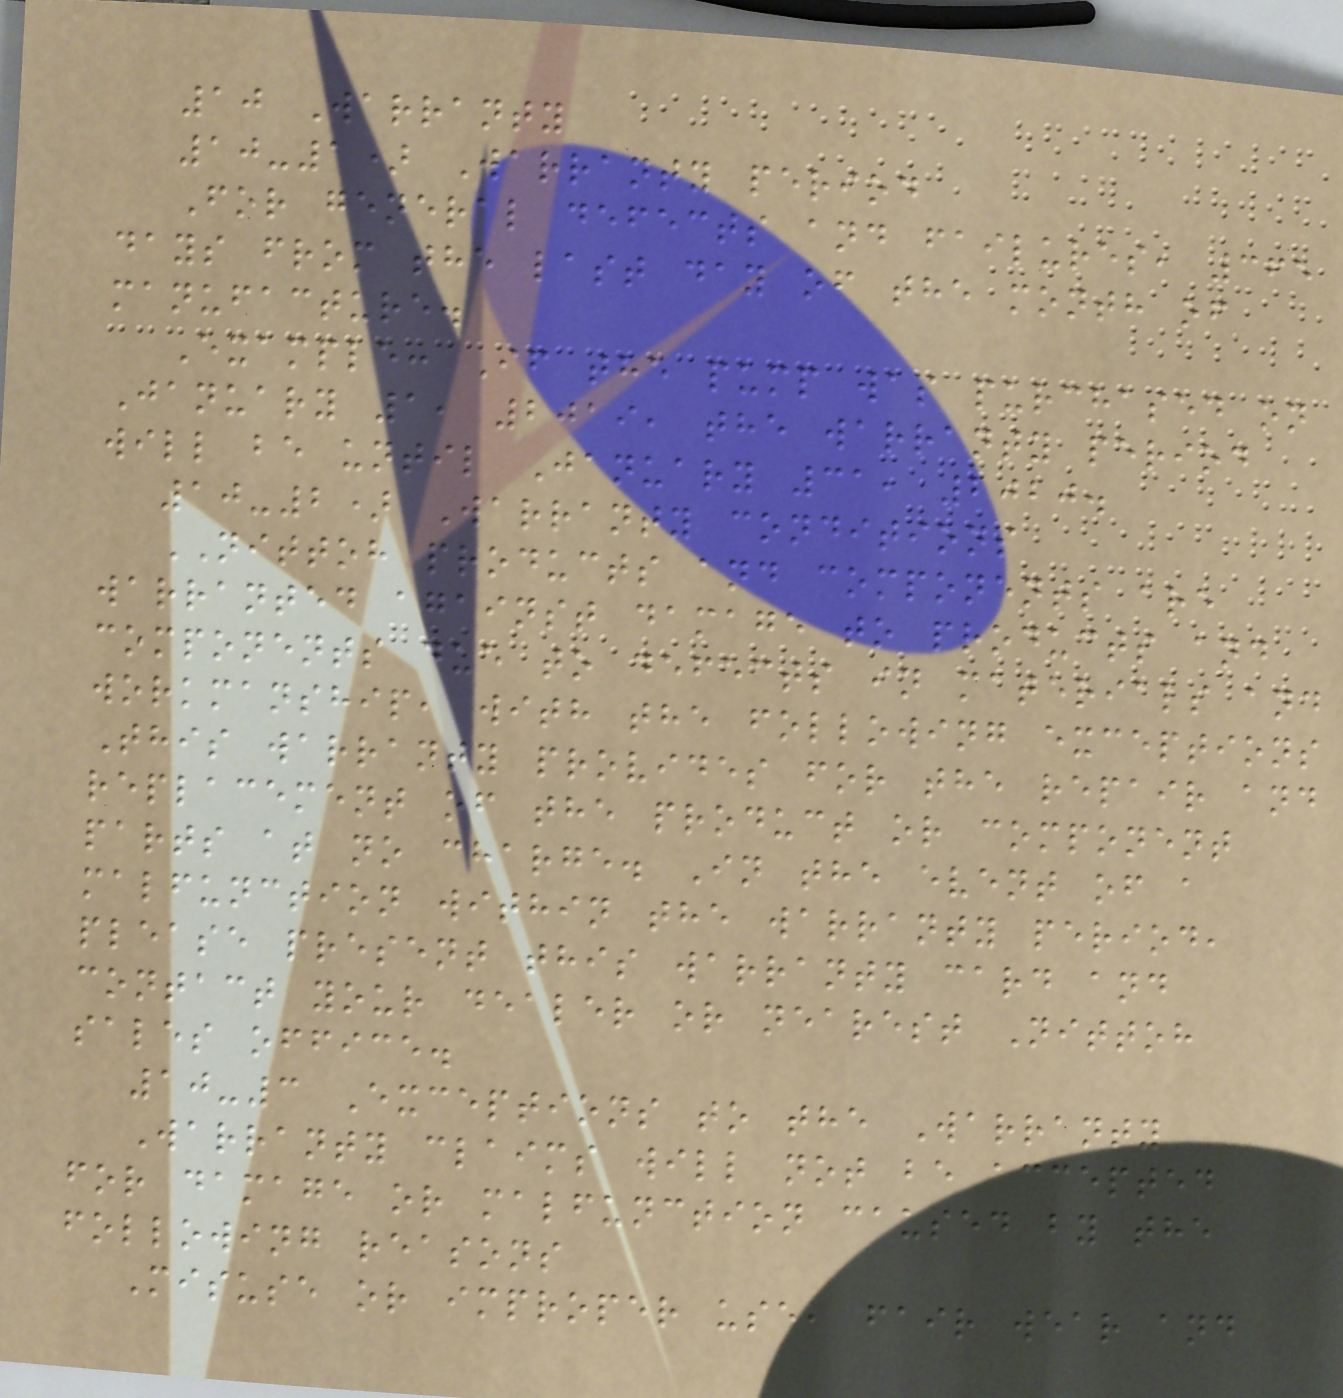10 Warranty
10-1) Warranty period
For general defects and failures, 365
days from the last day of the month of
manufacture.
Example: If the pump was purchased on
January 1, 2019, the warranty period
will be until January 31, 2020.
10-2) Warranty conditions
NITTOH products and components are
warranted against damage to products and
components due to defects in materials and
workmanship, with the following exceptions
This warranty provides for the repair and
replacement of the product or component
parts at no charge. In the event of a
malfunction within the warranty period,
please present this warranty card and
contact your dealer or nearest Nittoh
sales office.
10-3 Exceptions to the Warranty
Warranty claims will not be accepted
for damage or malfunction caused by the
following reasons
Misuse or improper use, fair wear and
